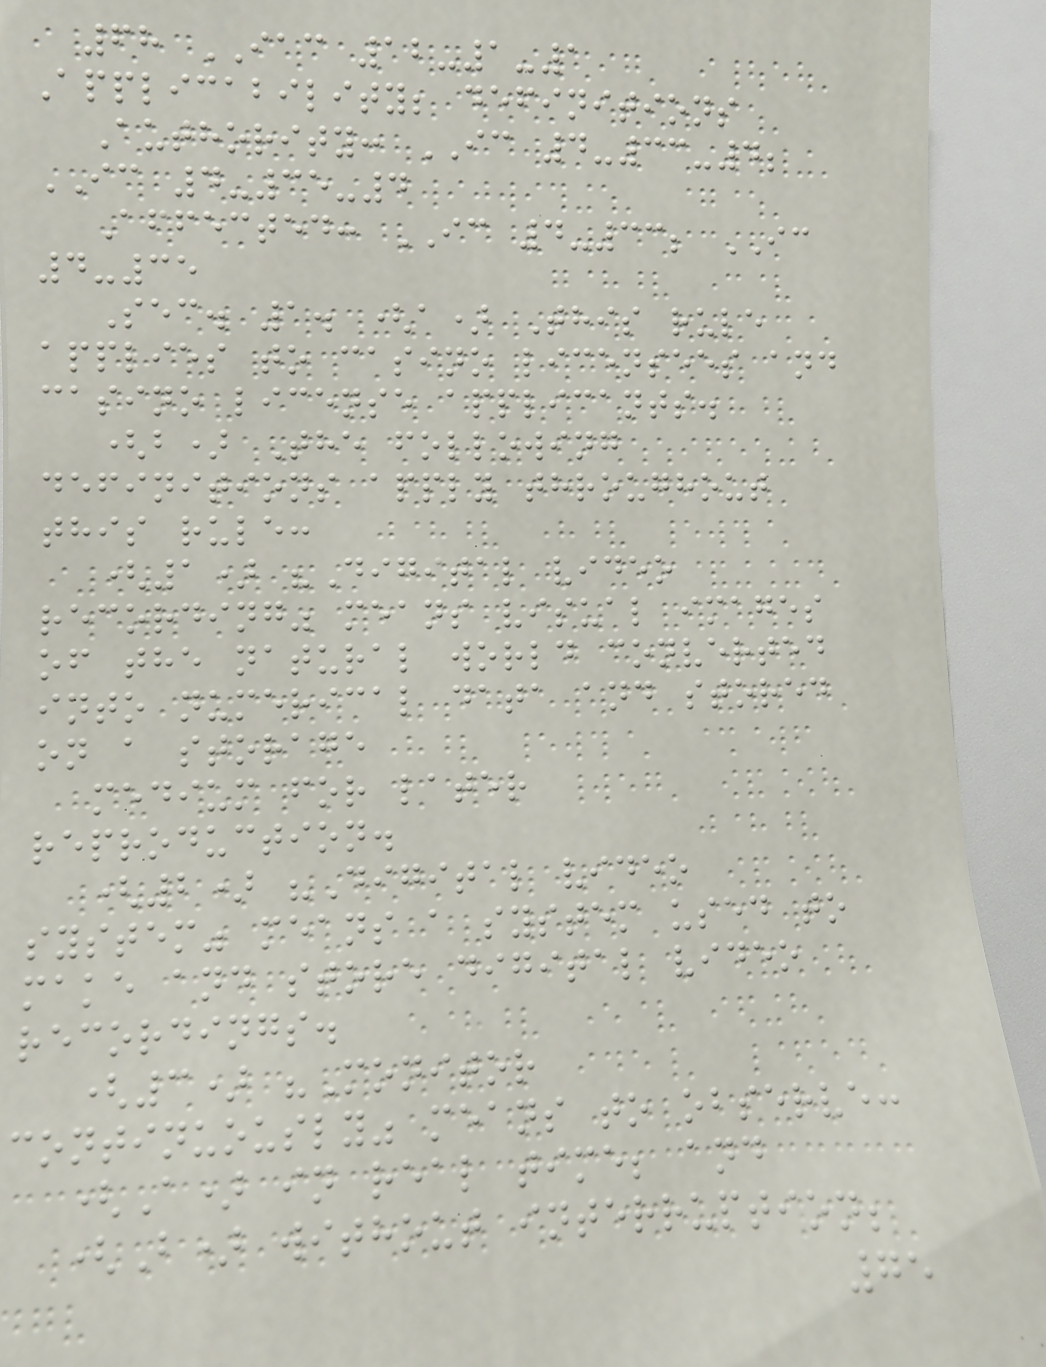68 IAC 12-1-1
Applicability; definitions
Authority: IC 4-33-4;
IC 4-35-4
Affected: IC 4-33; IC
4-35
Sec. 1. (a) This rule
applies to casino licensees and
casino license applicants.
(b) The following
definitions apply throughout
this rule:
(1) "Digital video
recording" means visual images
of the natural world converted
into numerical data and stored
on a storage
medium for later
reproduction.
(2) "Digital video
system" means a system used to
make and store digital video
recordings.
(3) "Monitor
continuously" means to observe:
(A) in real time; and
(B) without interruption;
75
